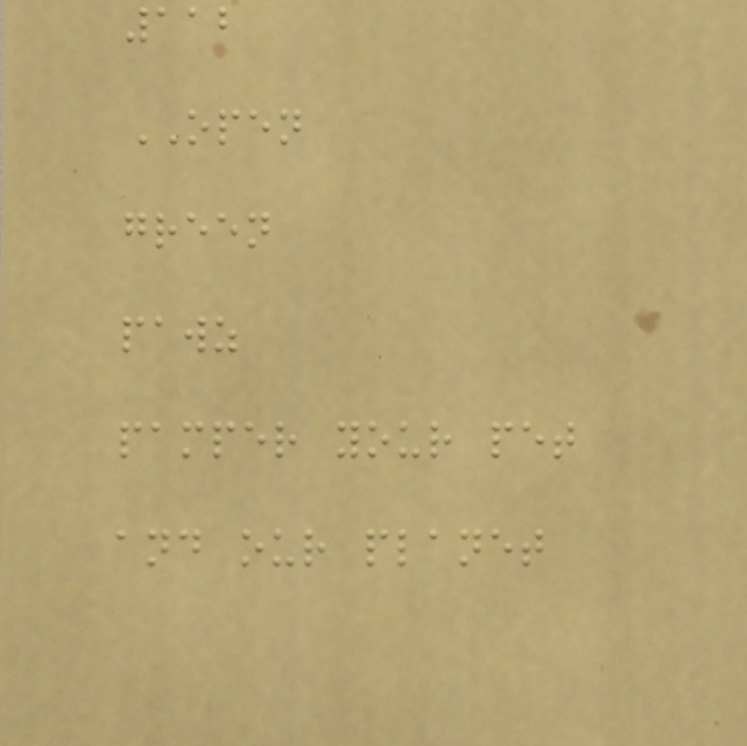112
OPEN
green
pawz
pamper your pet
and our planet
